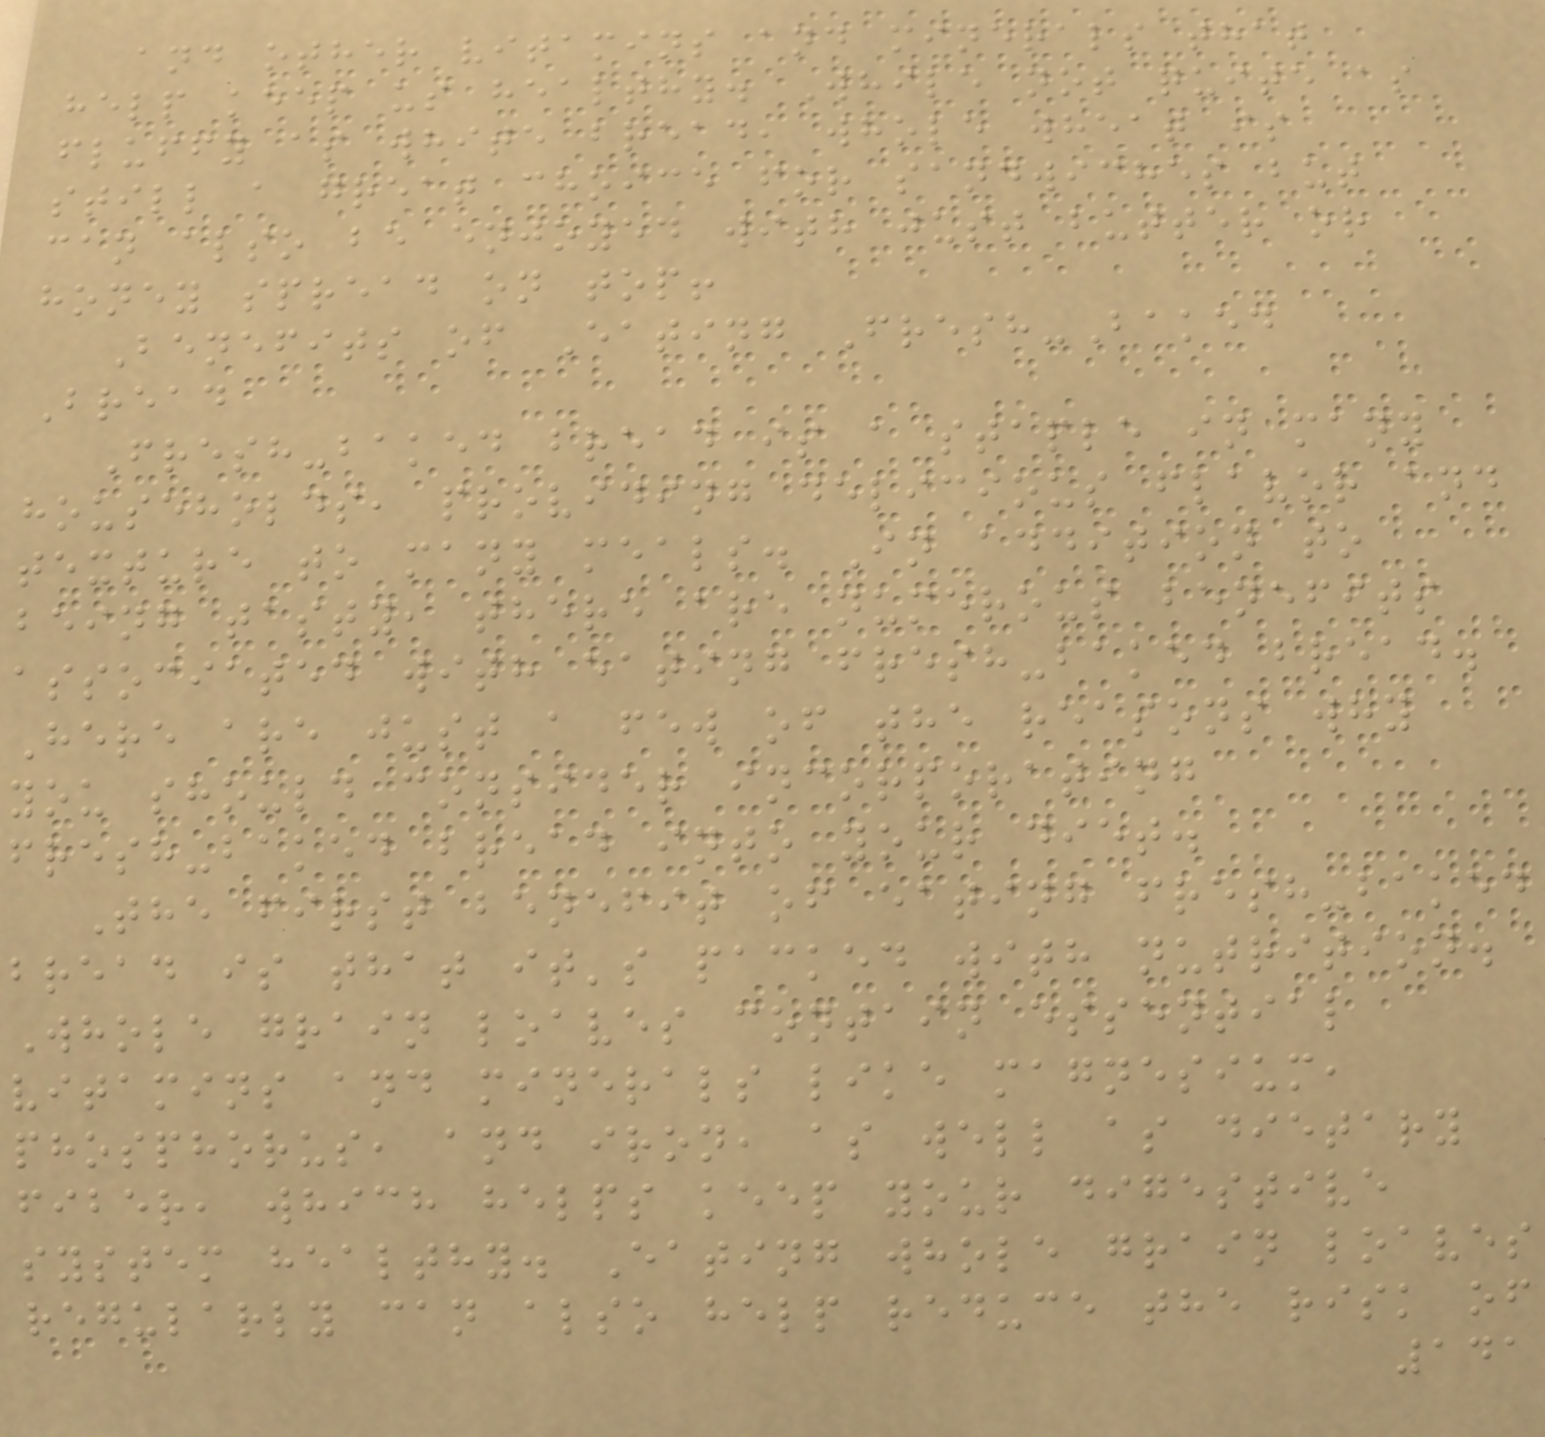and other vitamins and minerals that
help keep us healthy. While not quite as
fluffy as white bread, whole wheat is
still a great choice for sandwiches but
can also be enjoyed with just butter or
honey spread on top!
Benefits of Eating Fresh-Baked
Bread
Fresh-baked bread is a staple in many
households, providing delicious flavor and
texture to many meals. In addition to
being tasty, there are numerous benefits
associated with eating fresh-baked bread.
Here are just a few of the reasons why
you should consider incorporating
fresh-baked bread into your diet.
The first benefit of eating fresh-baked
bread is that it's packed with nutrition.
Whole grain loaves contain essential
vitamins and minerals like magnesium,
phosphorus, and iron, as well as dietary
fiber, which helps keep your digestive
system healthy. Eating whole grain loaves
regularly can also help reduce the risk of
141
